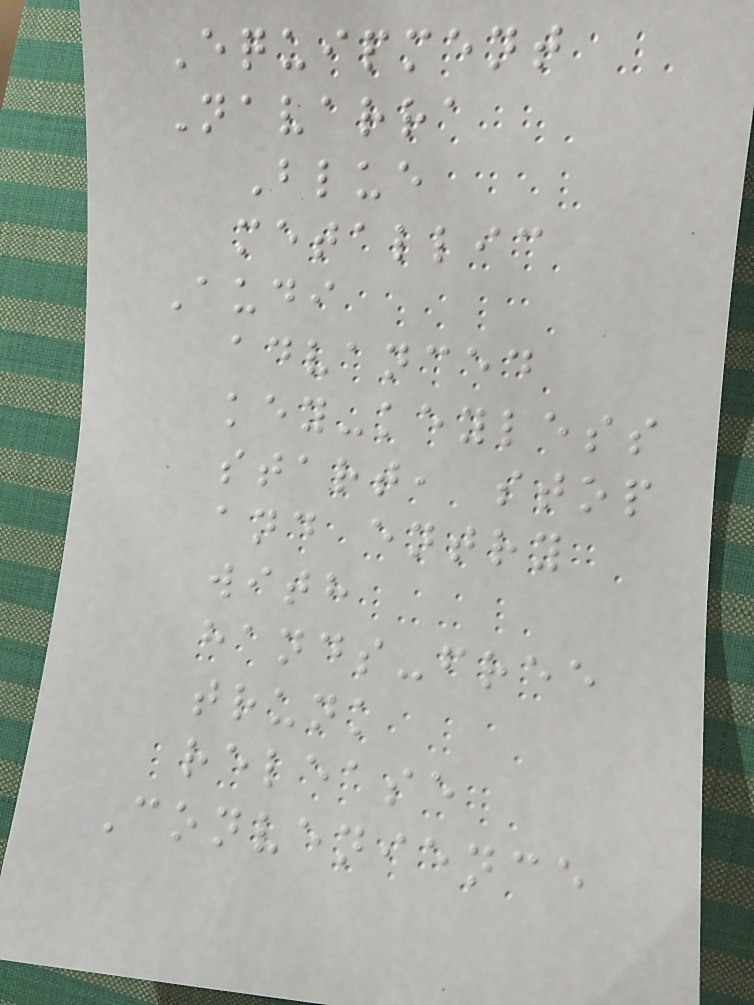Equipment
Navarra
Blue
metallic
Audi
advanced
key-keyless
start, stop
and entry
with
hands-free
trunk
release
Convenience
